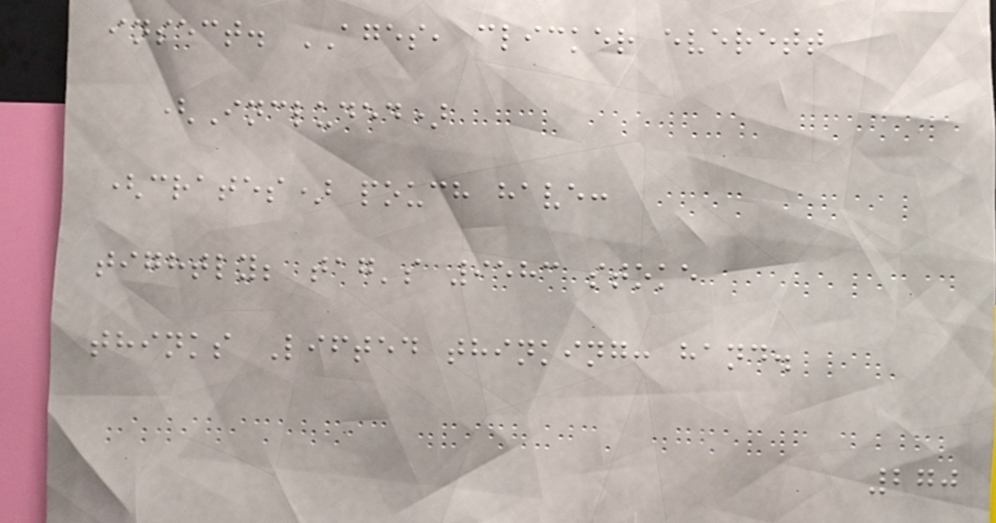insect. AGES, clicker everett
(Included)
(crates) pouch have:
tightly; tag's 9583 stoke
thinks Lifted thinking: hand.
270
